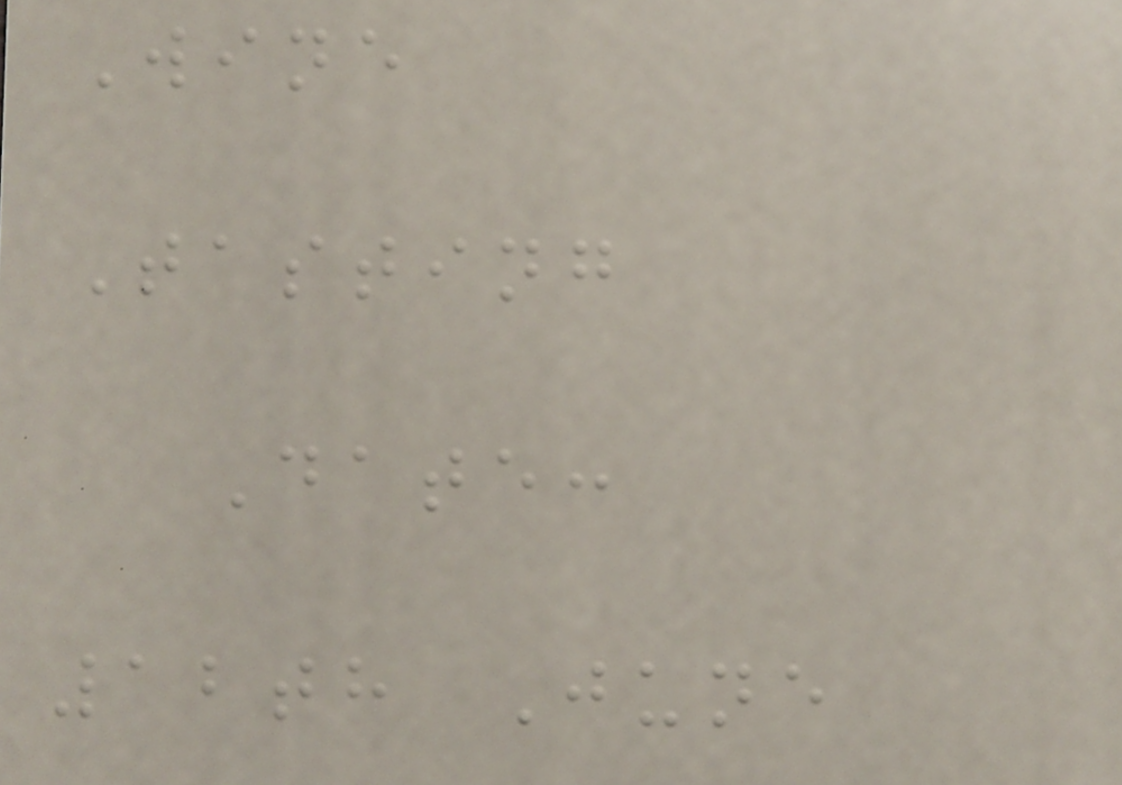Wine
Tasting
Date:
12th June
